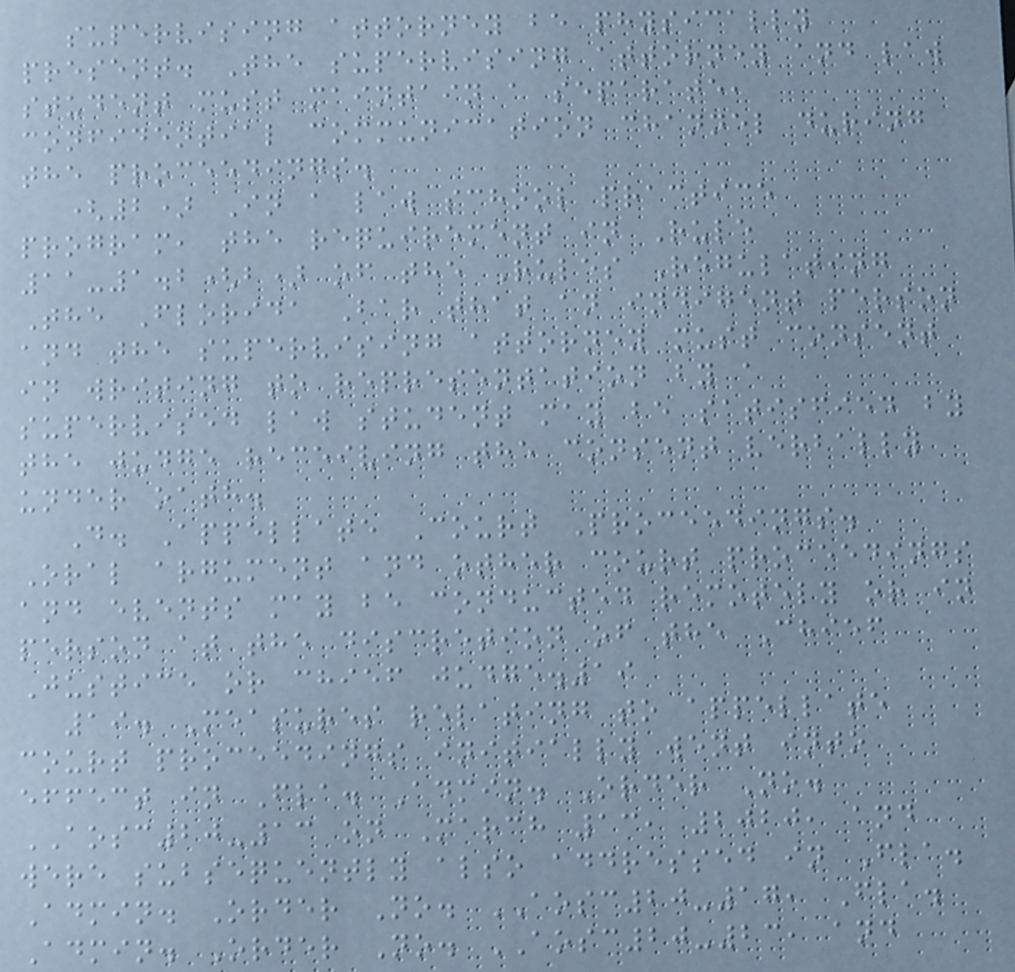supervising attorney be physically
present. The supervising attorney and law
student must maintain a separate,
confidential communication channel during
the proceedings.
(2) In a law school practice
program, the requirement in Rule
11-1.2(b) of the Rules Regulating
The Florida Bar that an indigent person
and the supervising attorney must consent
in writing to representation by a
supervised law student may be satisfied by
the judge receiving the consent verbally
under oath.
D. Appellate Court Proceedings.
Oral argument and other court proceedings
and events may be conducted remotely or in
person at the discretion of the Chief
Justice or chief judge.19
19. Measures relating to appellate
court proceedings initially went into
effect in Fla. Admin. Order No.
AOSC20-13 on March 13, 2020, and
were subsequently also addressed in Fla.
Admin. Order No. AOSC20-17, Fla.
Admin. Order No. AOSC20-23, and
